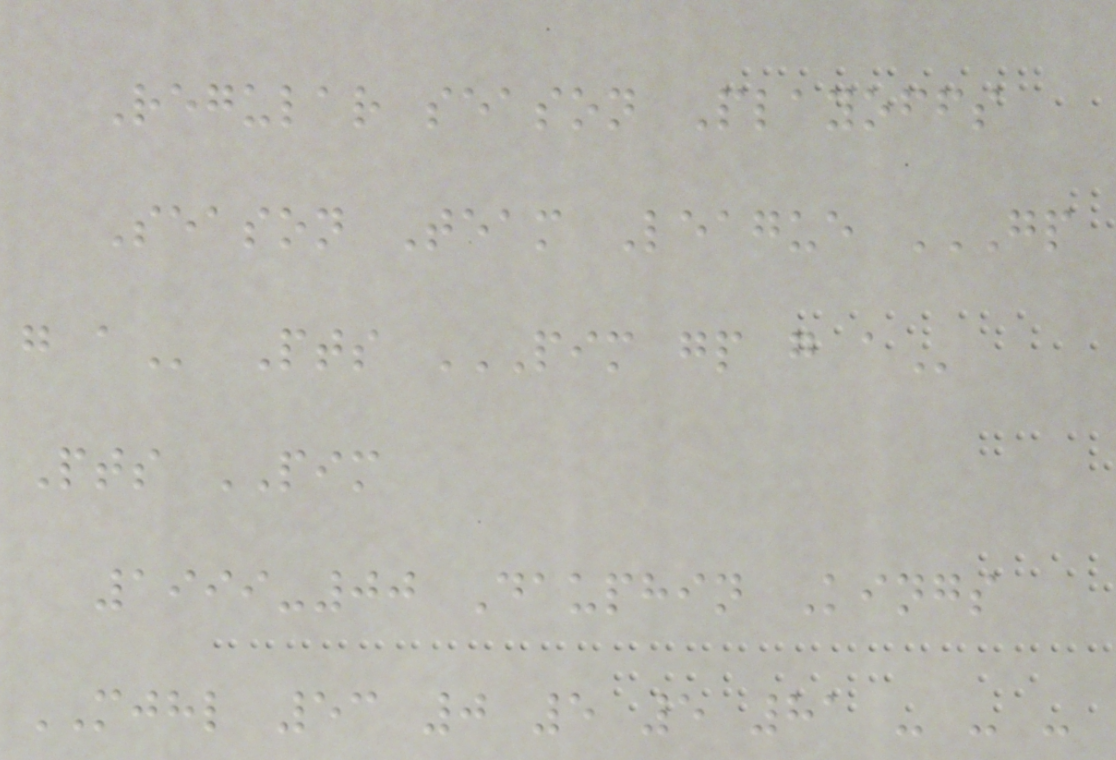Regular season Playoffs
Season Team League GP
G A Pts PIM GP G A
Pts PIM
1999-00 Dauphin Kings
MJHL 53 0 5 5 81 - - -
